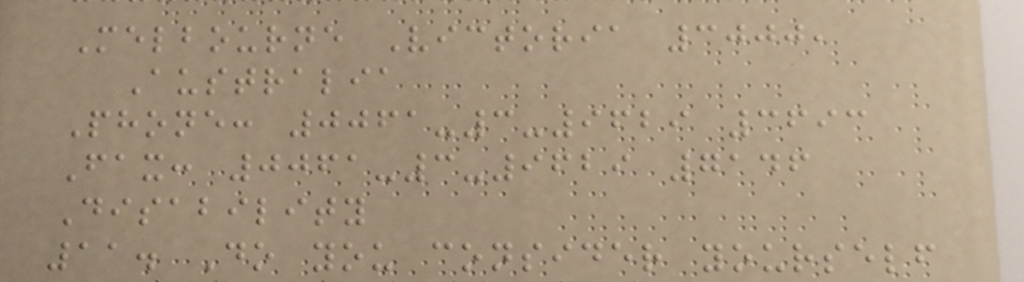Melbourne Victoria 3000,
Australia
Phone: 0061-3-9629 3693
Fax: 0061-3-9629 7146
Disability
11. Do you consider yourself
